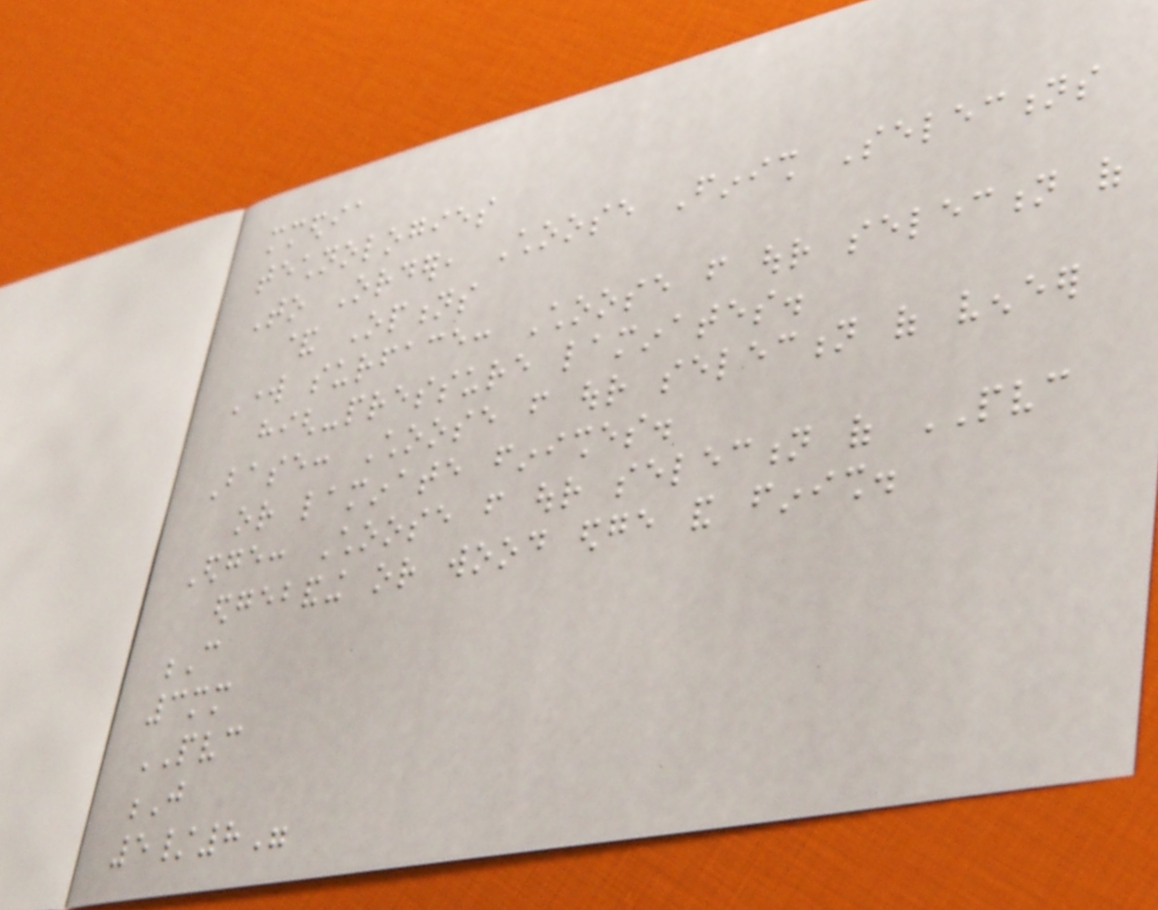mmedia
technologies
To Order, Choose Finish Selections
& Options
Work surface: Choose from our selection of
high-pressure laminates.
Base: Choose from our selection of veneer
or laminate finishes.
Edge: Choose from our selection of PVC
edgebanding or wood edge and finish.
C
3mm
PVC
J
5/8"
